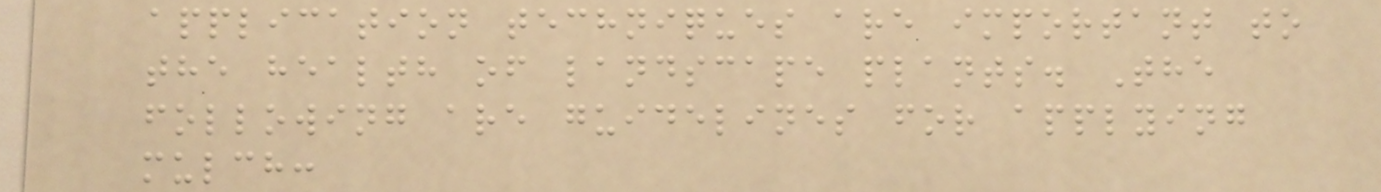application techniques are important to
the health of landscape plants. The
following are guidelines for applying
mulch:
